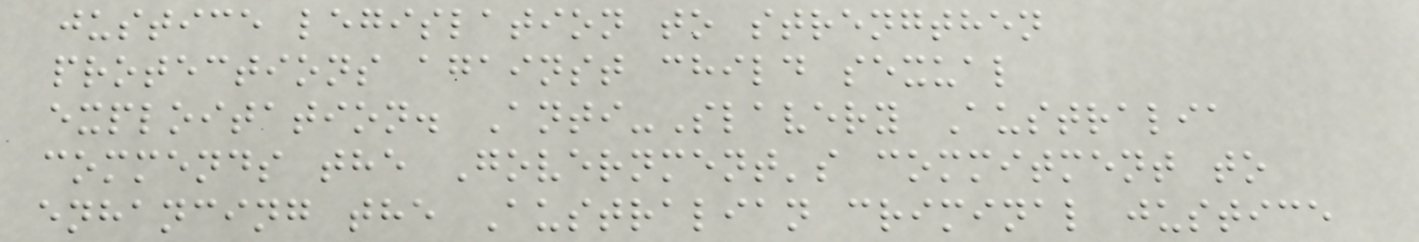justice legislation to strengthen
protections against child sexual
exploitation. Anti-Slavery Australia
commends the Government's commitment to
enhancing the Australian criminal justice
